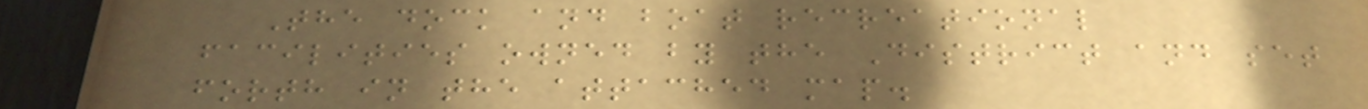The dock and boat recreational
facilities owned by the District and set
forth in the attached map.
